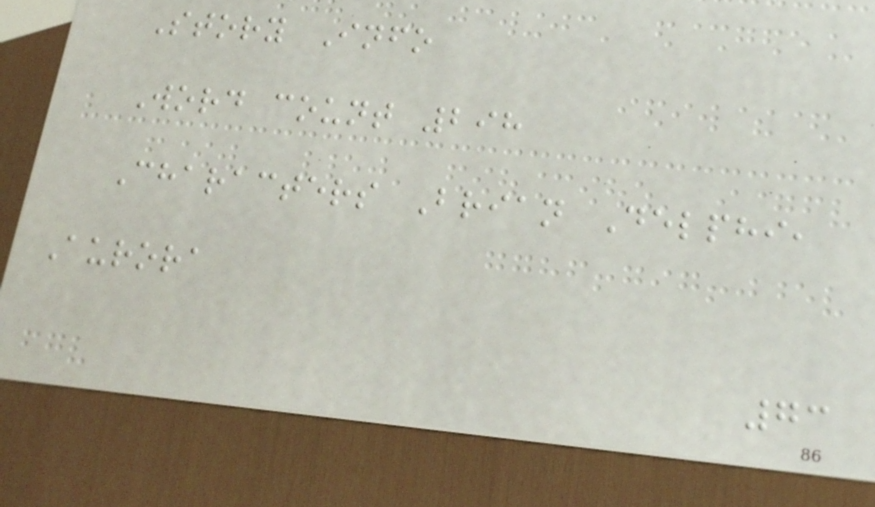Story Info
Word count 298
Characters Brian Delphi,
Aurora
73
